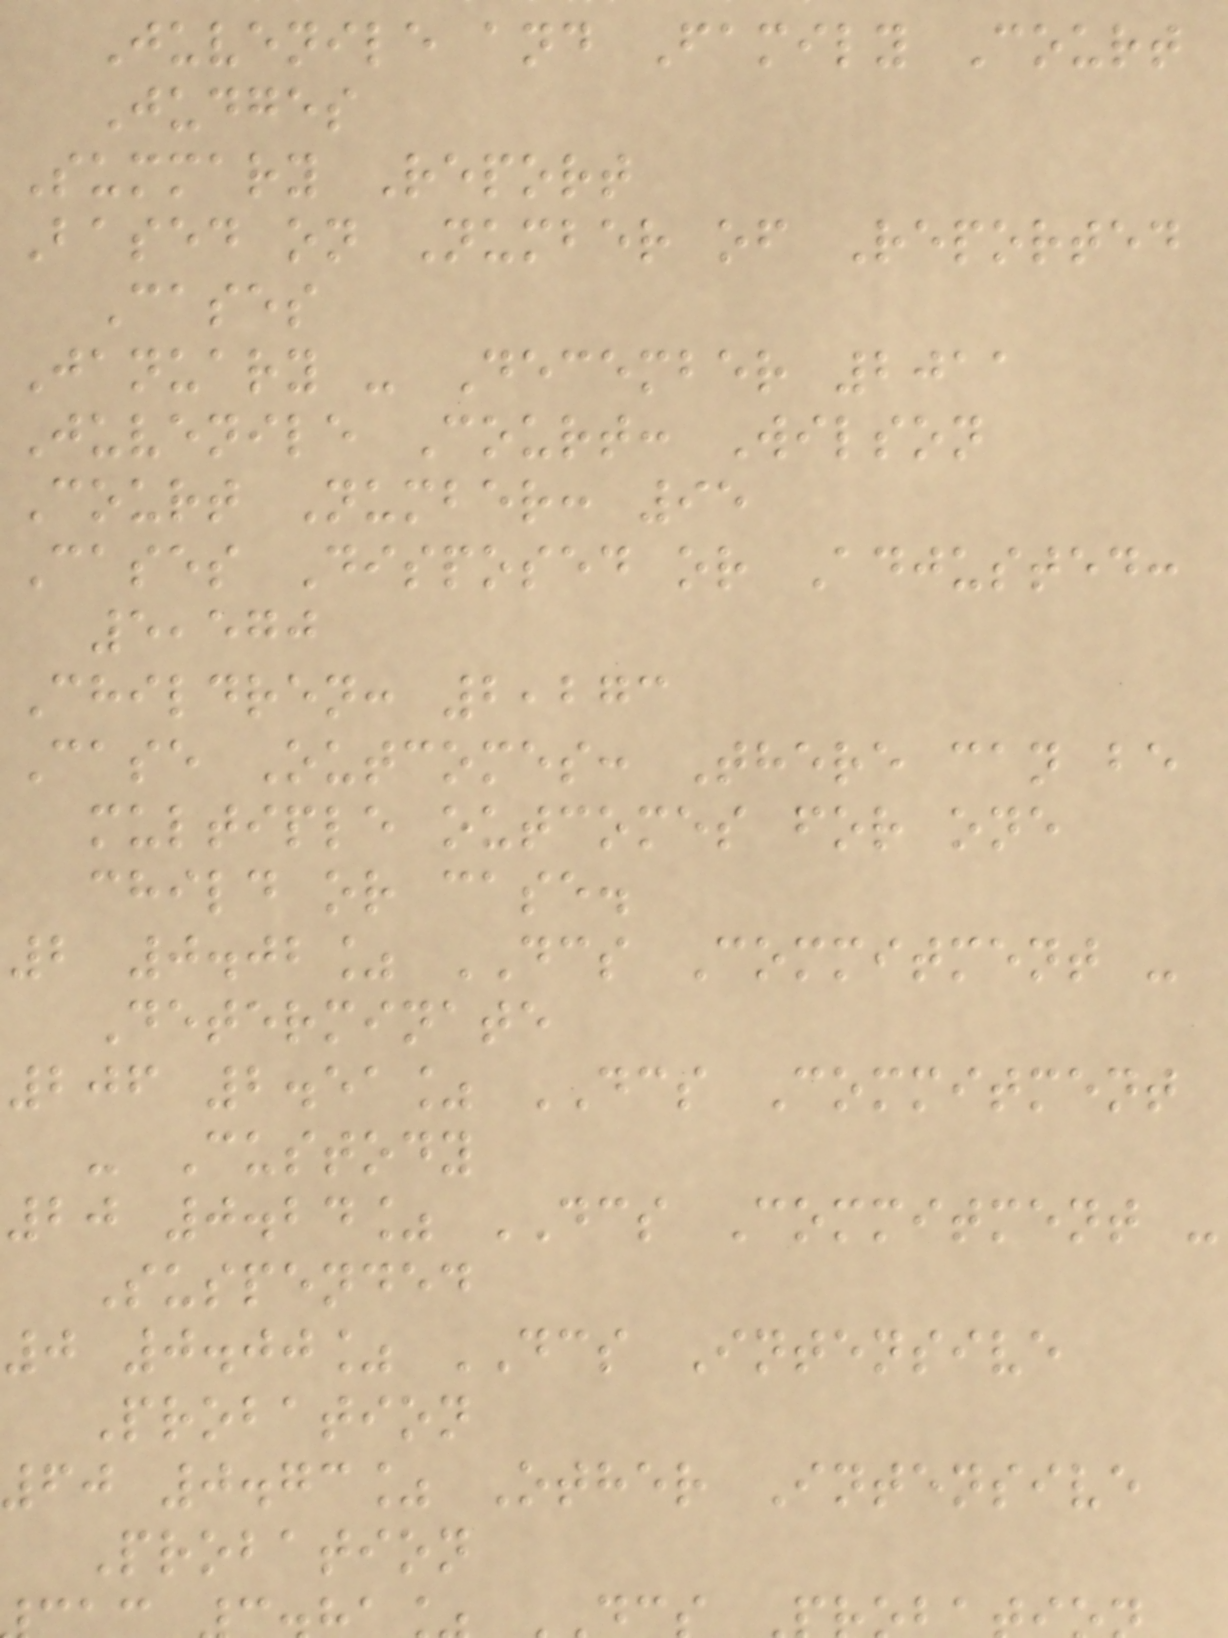Juvenile and Family Court
Judges
Summary Report
Based on Number of Reported
Cases
January - December 2011
Juvenile Court: Wilson
Court Number: 95
Cases Disposed or Adjusted:
5,570
Children: 2,273
Case Outcomes: There can be
multiple outcomes for one
child or case.
2 0.02% DCS Commitment -
Determinate
206 2.51% DCS Commitment
- Custody
20 0.24% DCS Commitment -
Suspended
0 0.00% DCS Intensive
Probation
60 0.73% Other Intensive
Probation
